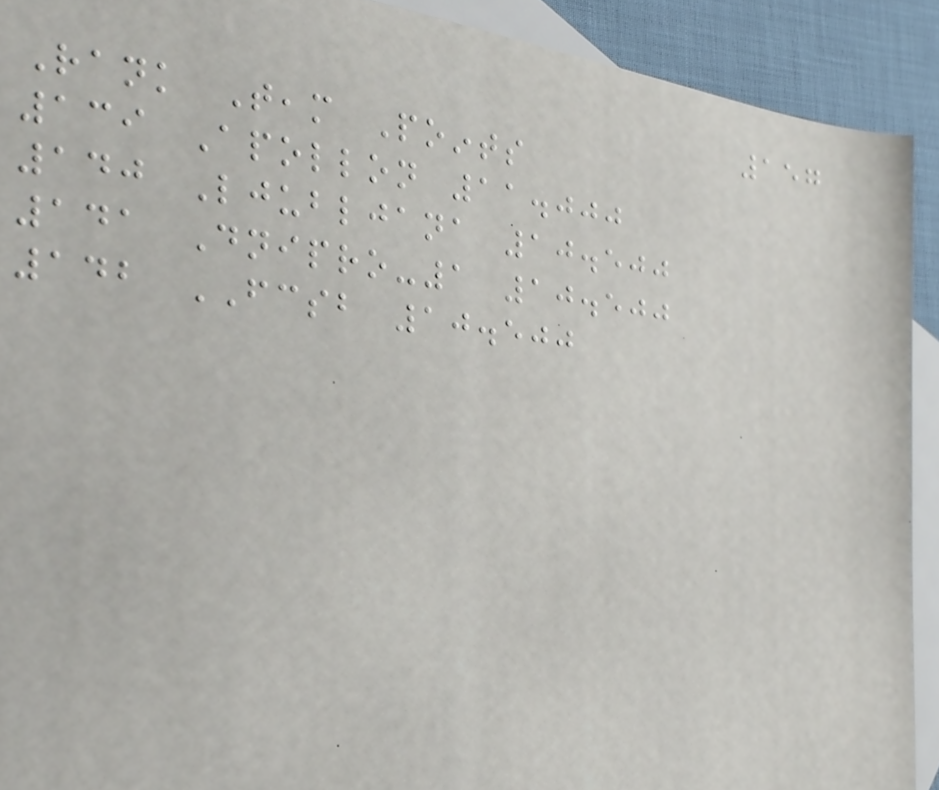157
Rank Team Points
139 Apollon 11.000
140 Ljubljana 10.500
141 Dnipro-1 10.500
142 FCSB 10.500
